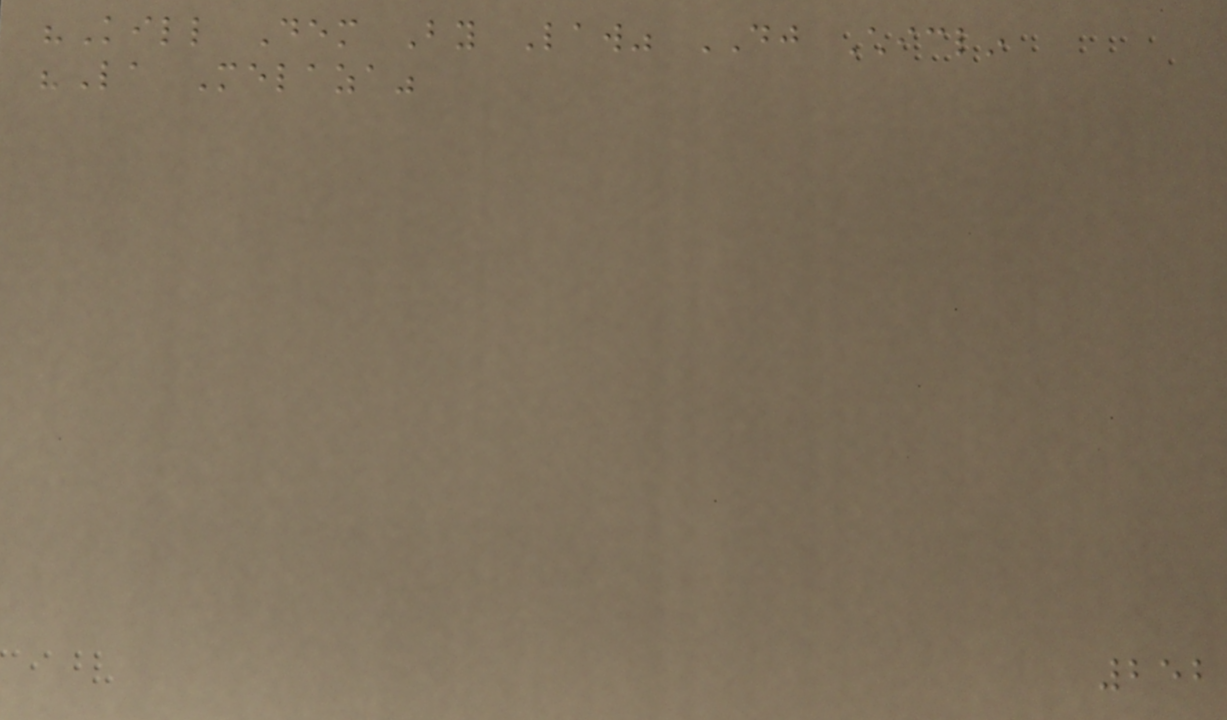"Kill Dem By Law" DJ Chiclin
"La Melaza"
252
